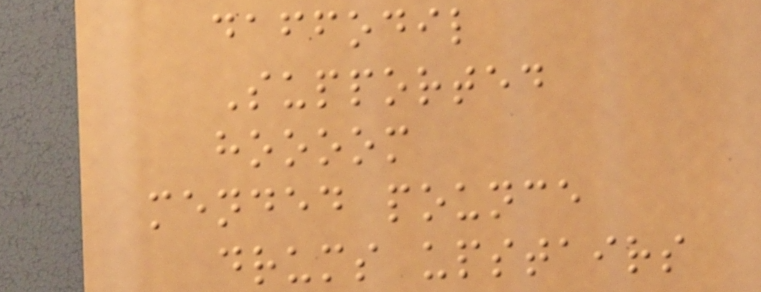daffodil
Supported
hoooom
mended pounce
drums upstairs
